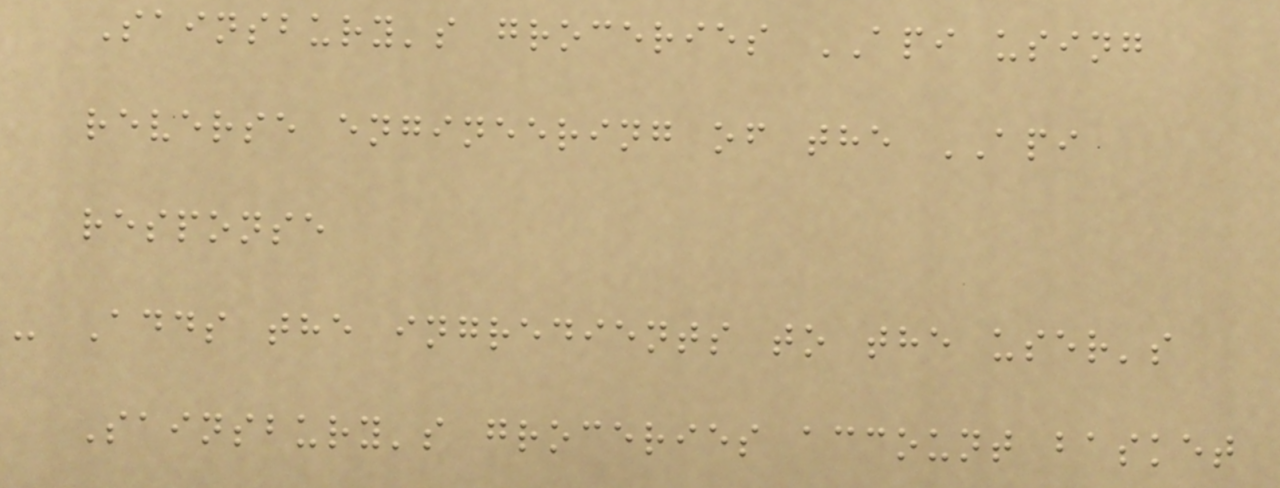Sainsbury's groceries API using
reverse engineering of the API
response
- Adds the ingredients to the user's
Sainsbury's groceries account basket
